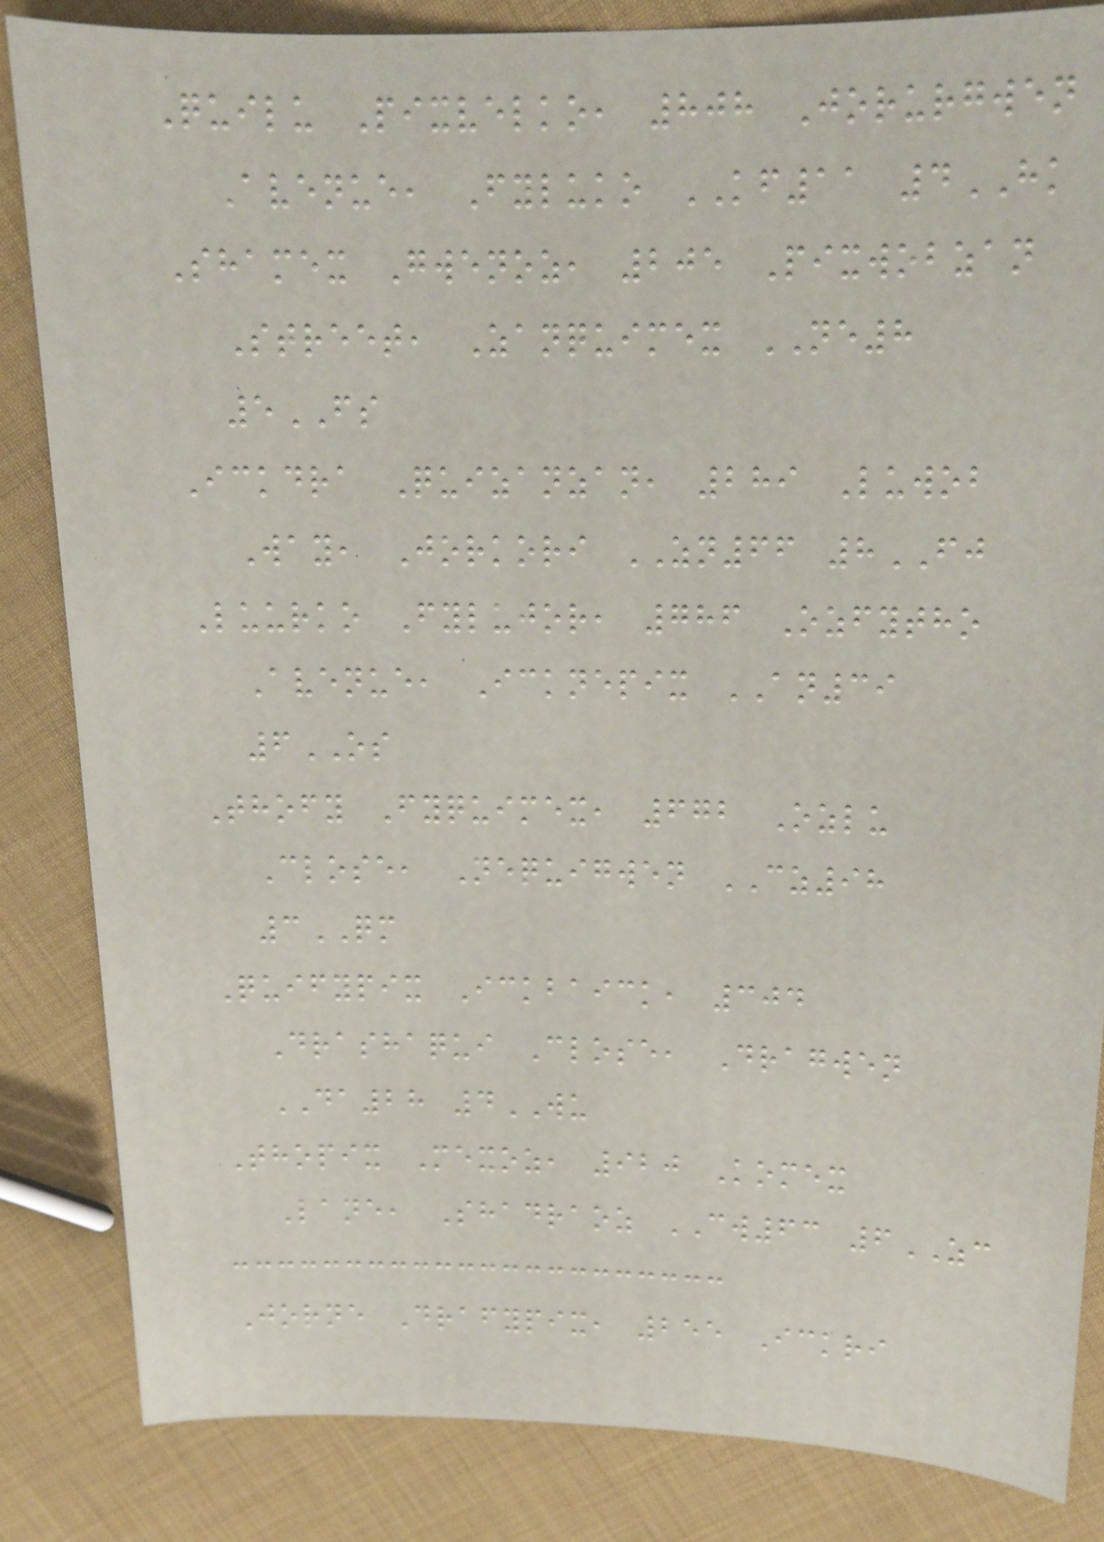Quilu Pixvelko, 808 Jorurgwen
Avenue, Fyluko KF11 4HK
Shamex Gwenoz, 205 Pixwobzan
Street, Zanquimex NE8
5FS
Ickdra Quizanzan, 289 Luwob
Way, Jorkori ZN66 8FJ
Luurko Fylujor, 786 Ozfytho
Avenue, Icknepix AN39
6OS
Thofy Fyquimex, 672 Ozlu
Close, Nequigwen CZ98
3QM
Quifypix Ickbaick, 304
Drashaqui Close, Dragwen
DA28 4WU
Thopix Mexoz, 920 Komex
Lane, Shadraoz CW63 6ZC
Jorne Drafypix, 255 Ickri
